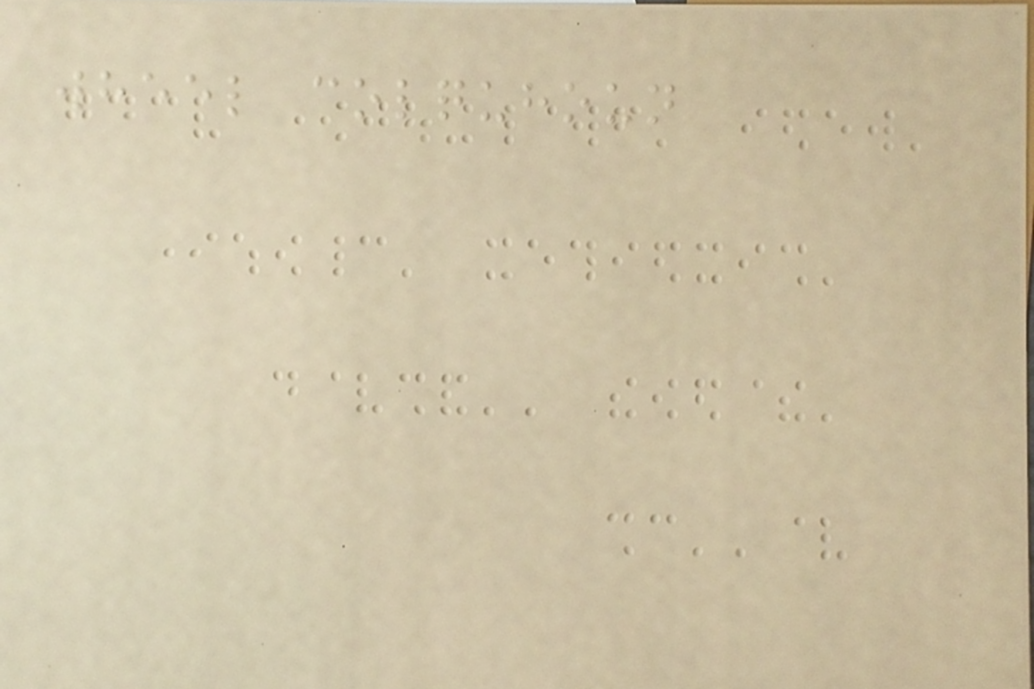wheel colquhoun
